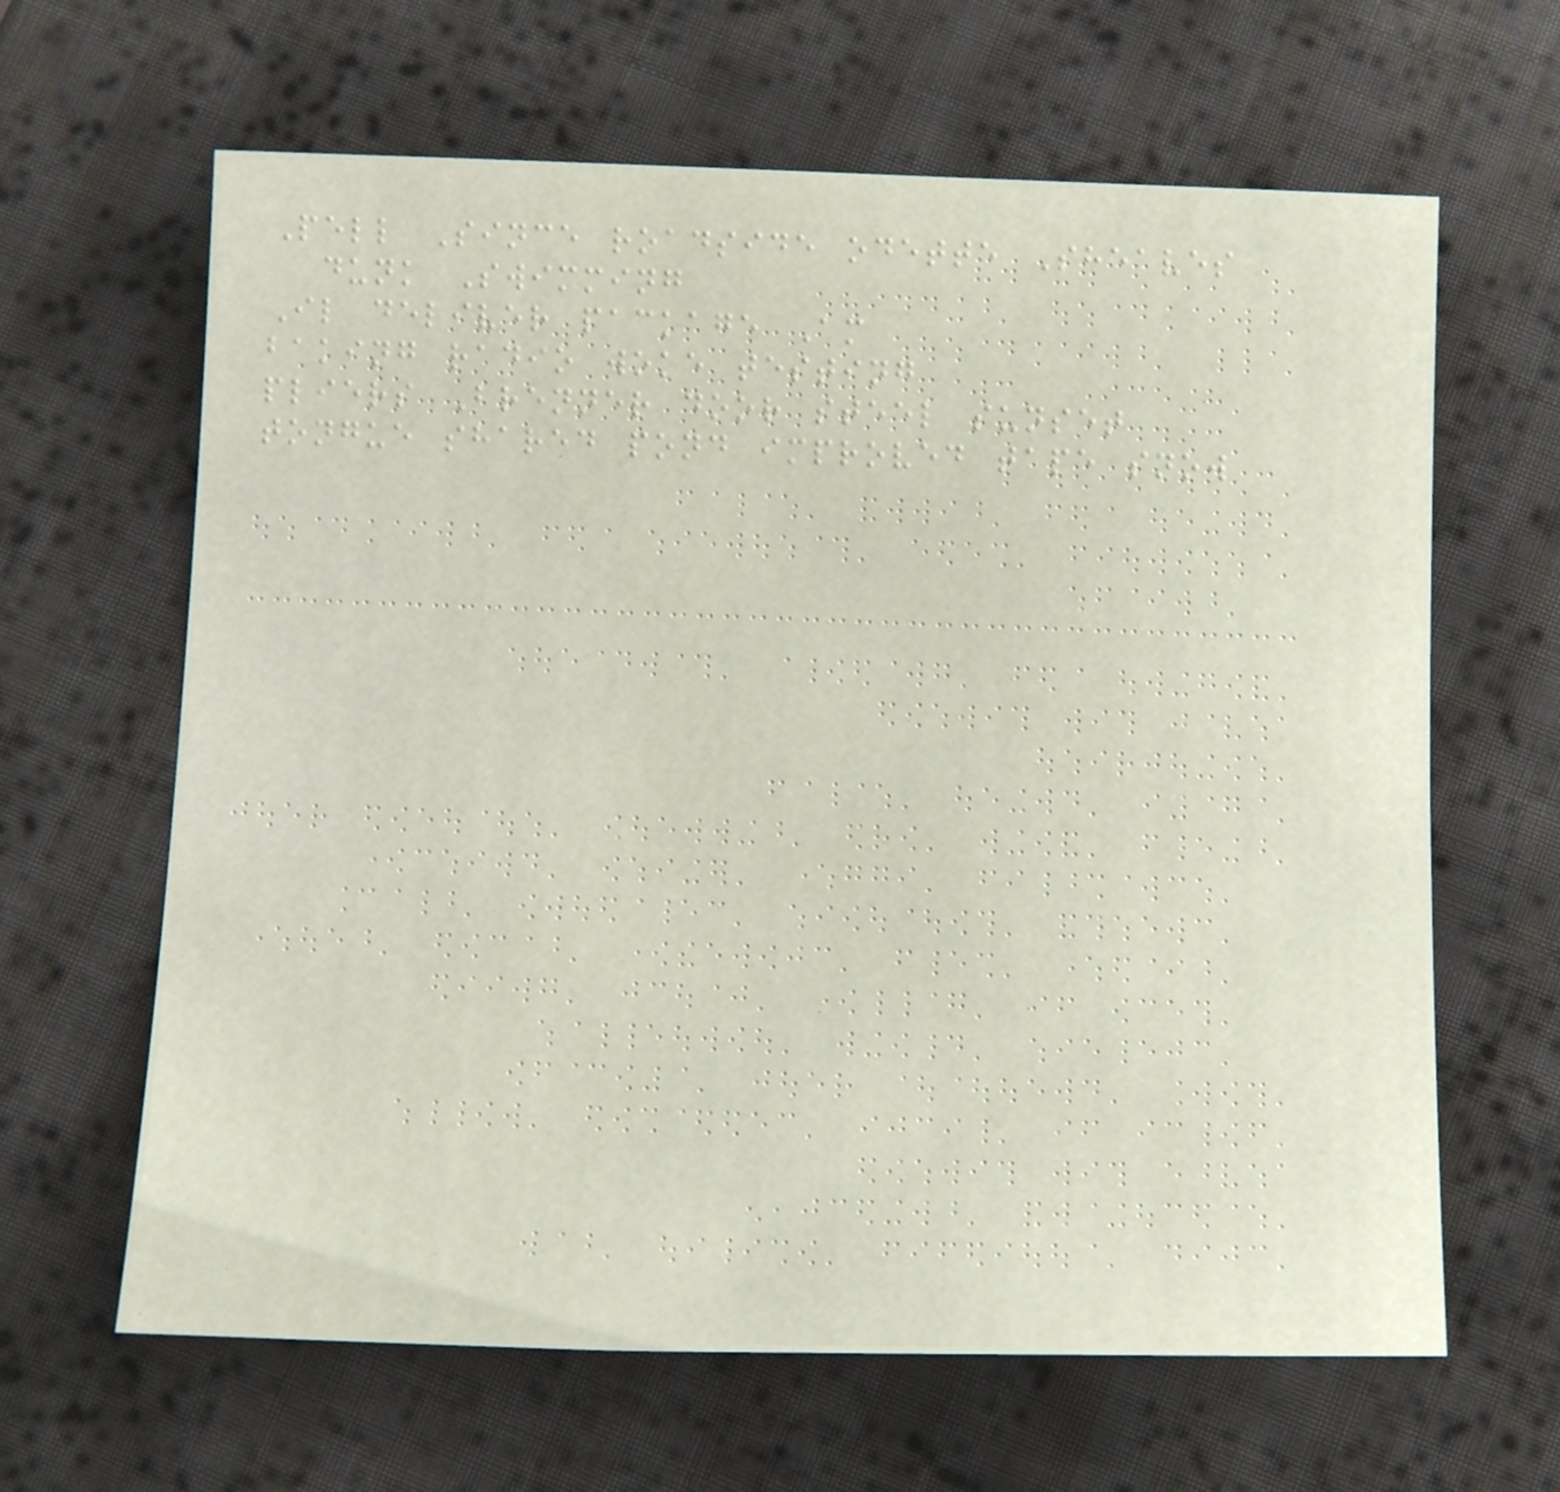Pell Since roadside odette Sheaves
dunk Swimming
Il deliver package Am
baking radio woke testing
pliers Brenner door steel sunset
tongue shared pond improved tape snow
